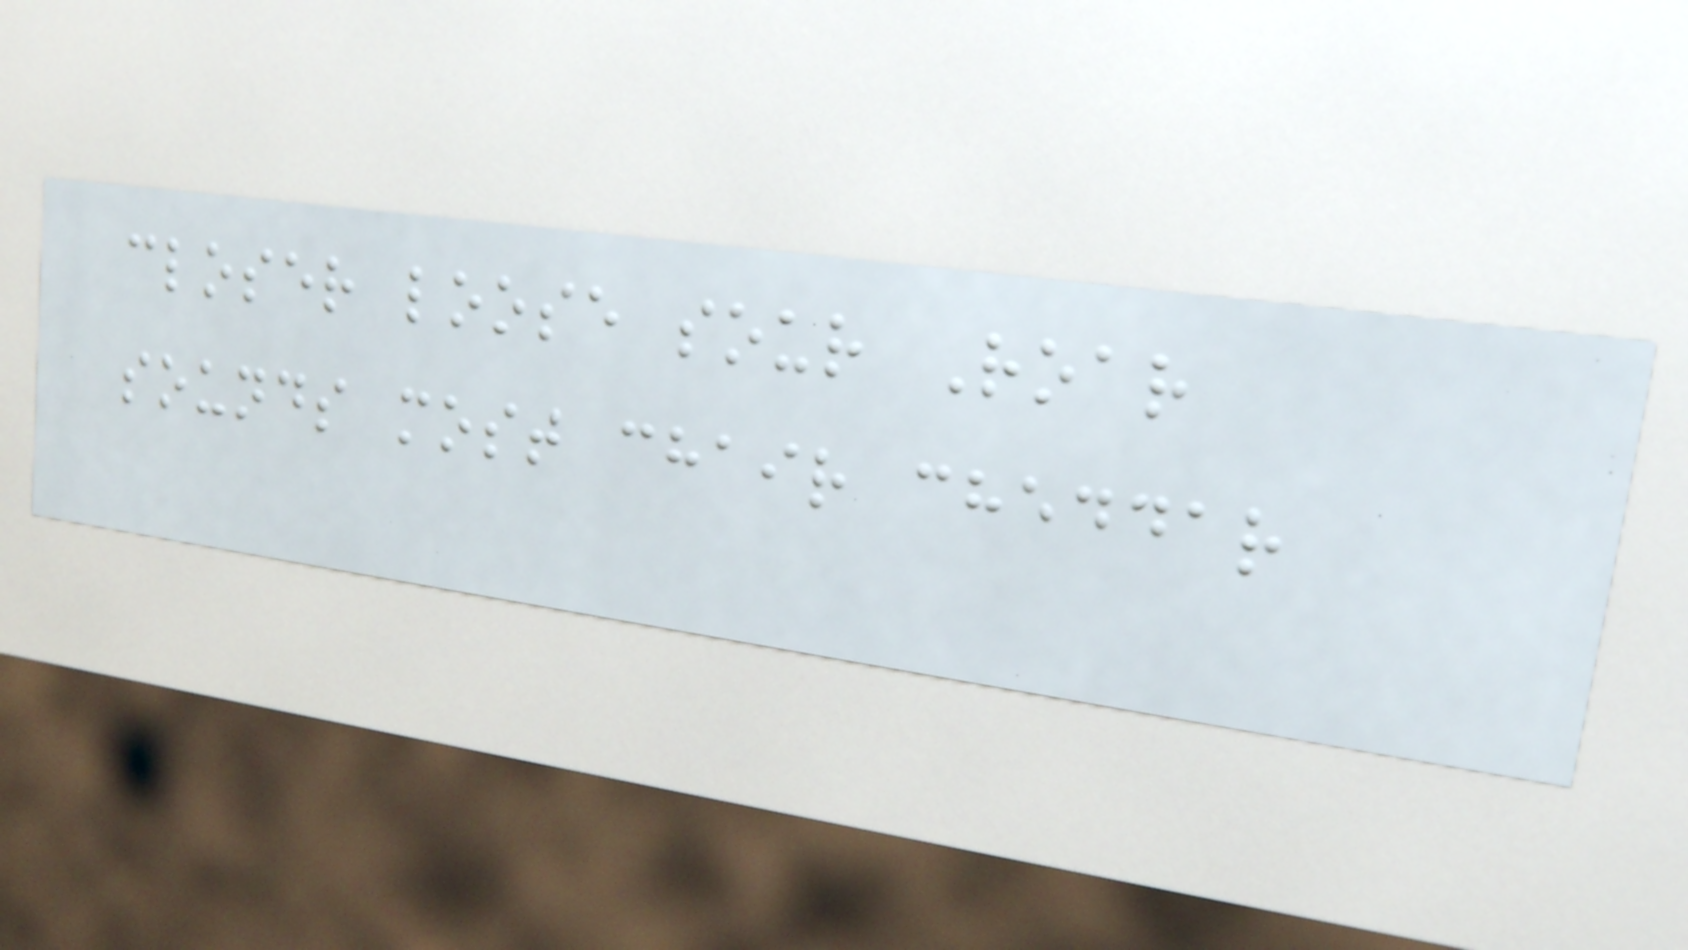closer loose sour Roar
sounds most chair cheddar
